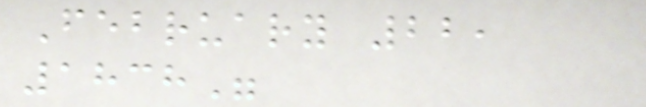February 22,
1838"
